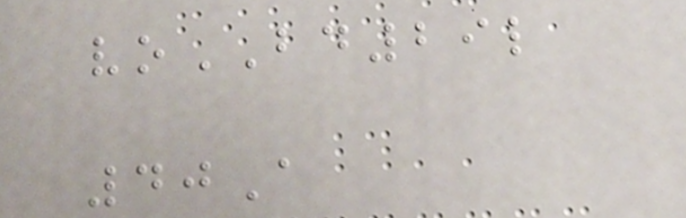voBD29l
40A
